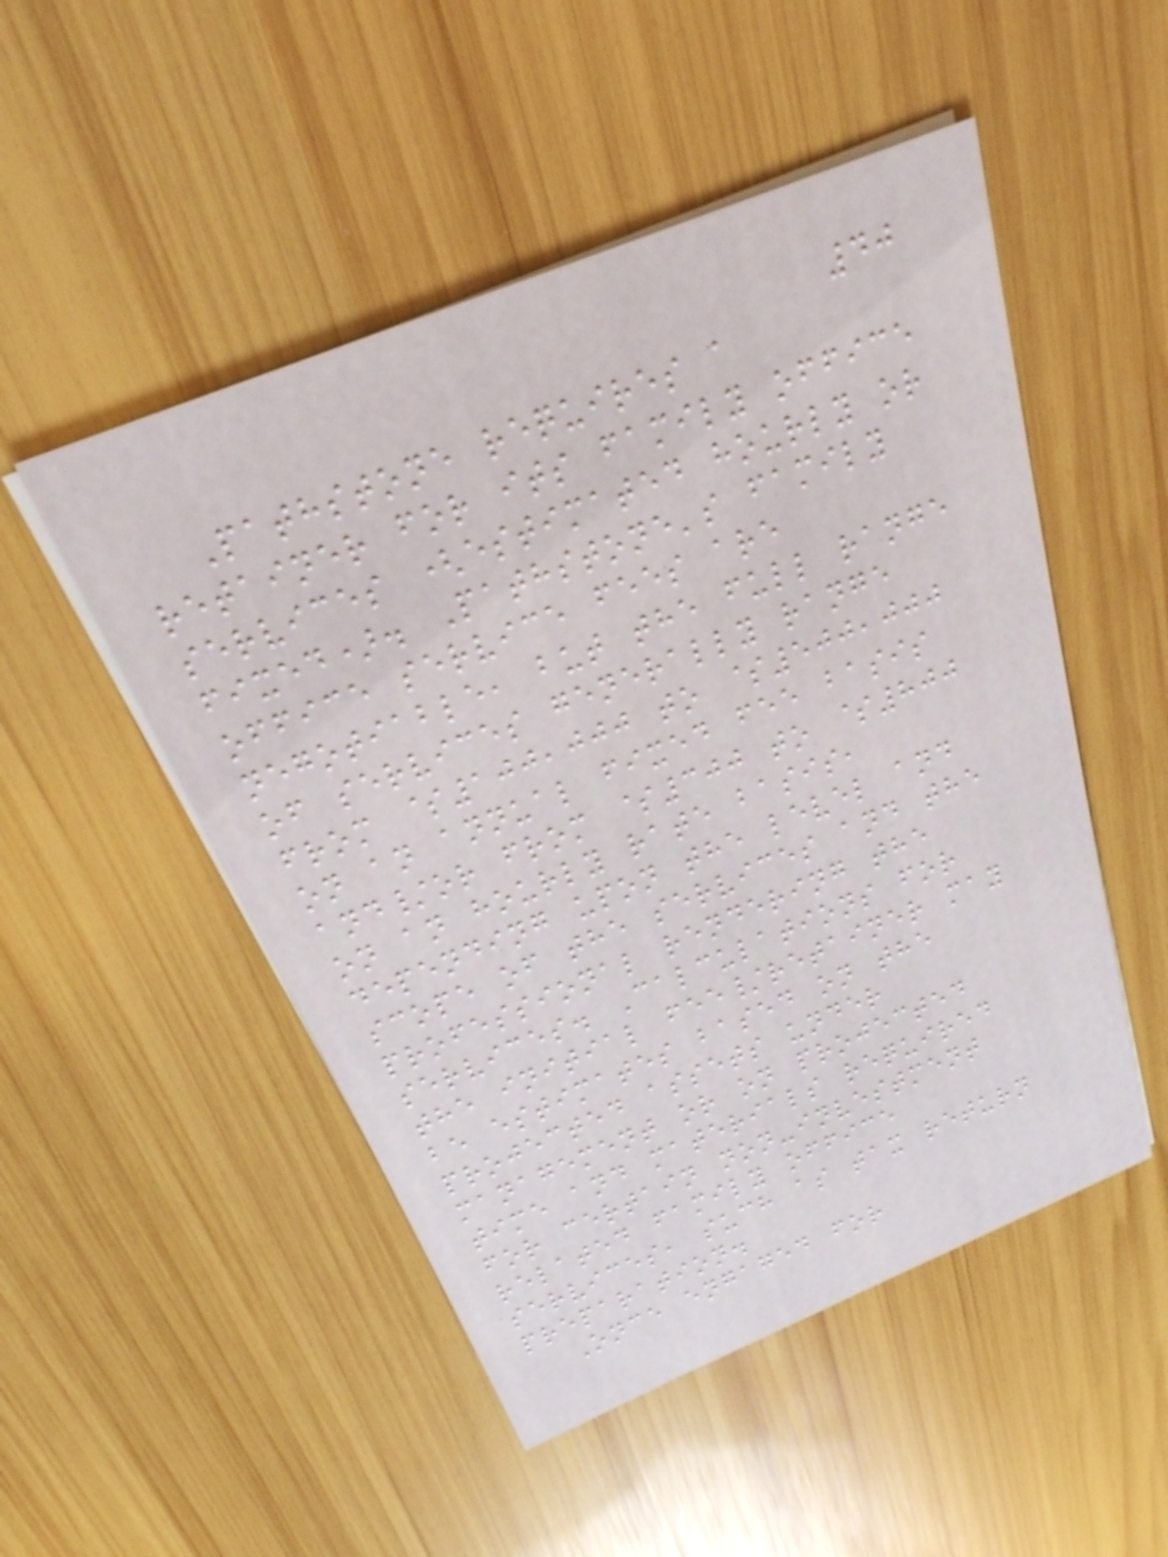40
Pathstone requires a
retainer for its family office
services (estimated hourly or
fixed). Pathstone's family
office service fees are
negotiable, but the full range
of services generally range
from $100,000 to $500,000
on an annual fixed fee basis
and/or from $300 to $800
on an hourly rate basis,
depending upon the level and
scope of the services and the
professional rendering the
services. Calculations for
the initial fee/retainer may
be estimates based on the
projected assets under
management or on projected
time and materials required
for certain non-investment
related family office
services, such as tax return
preparation.
Once engaged for
